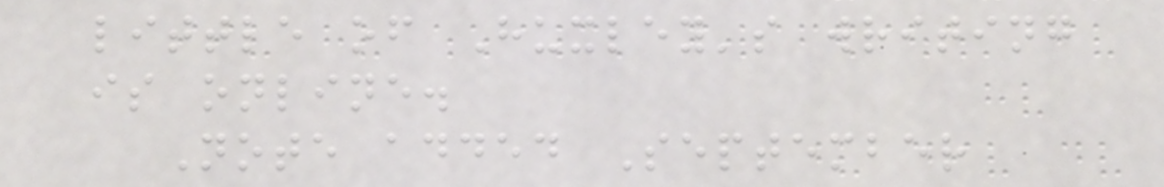little of Huxley's writing
is online.
Note added September
